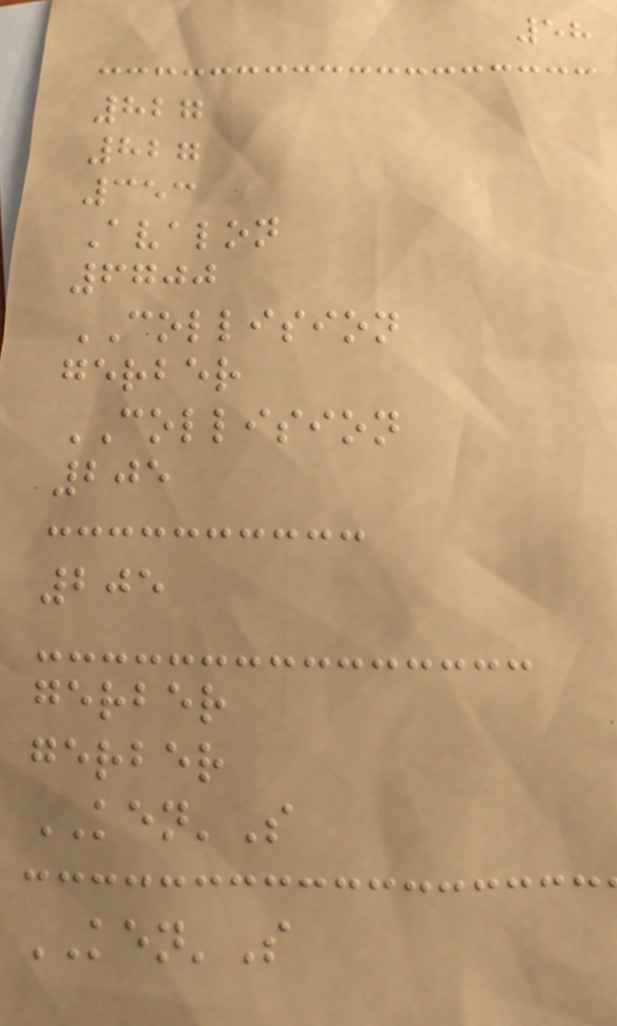58
827
827
353
Avalon
6700
COLLISION
gerber
COLLISION
205
205
gerber
gerber
KEN'S
KEN'S
